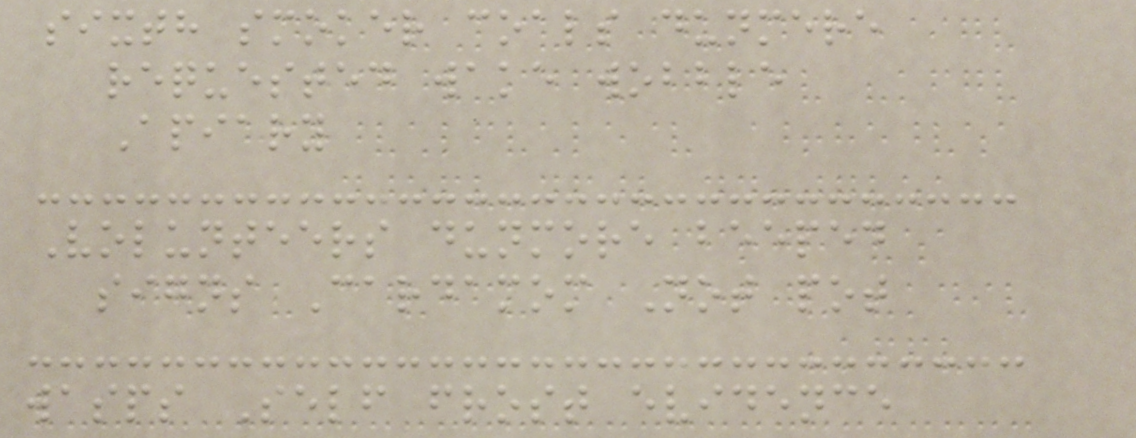sixth smoker coals dunmere
requested wake wobble
Apiary
Volunteers dunmore beeped
signs Cardamom Not pot
wasps Self frost evidence
